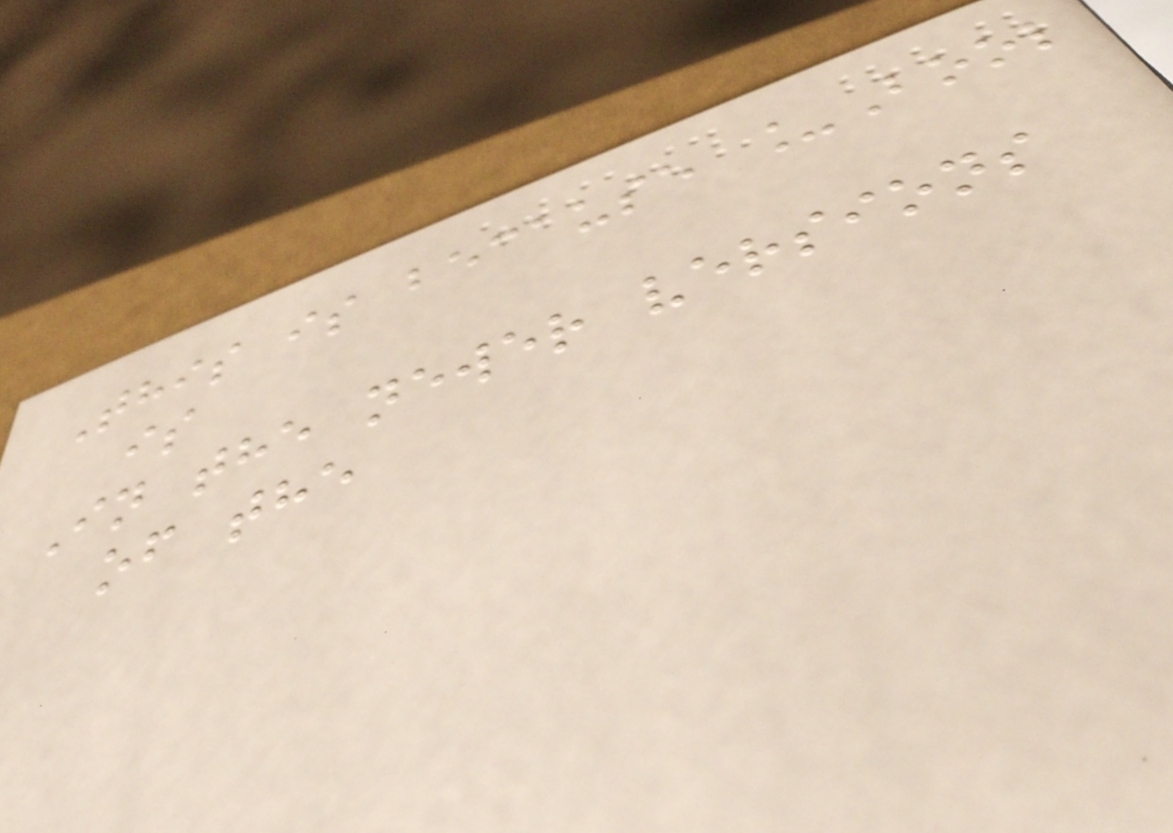This is because _Bool
is
In the newer versions
of the
